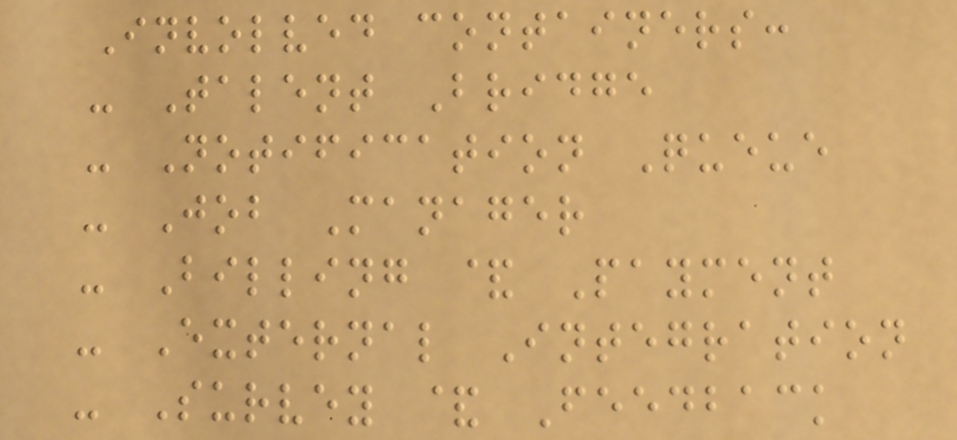Involved containers:
- Talent Bridge
- Notification Queue
- Job Manager
- Billing & Payment
- External Integration
- Survey & Feedback
